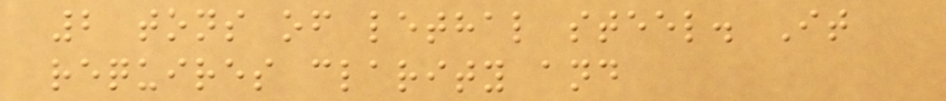2 tons of lethal steel. It
requires clarity and
